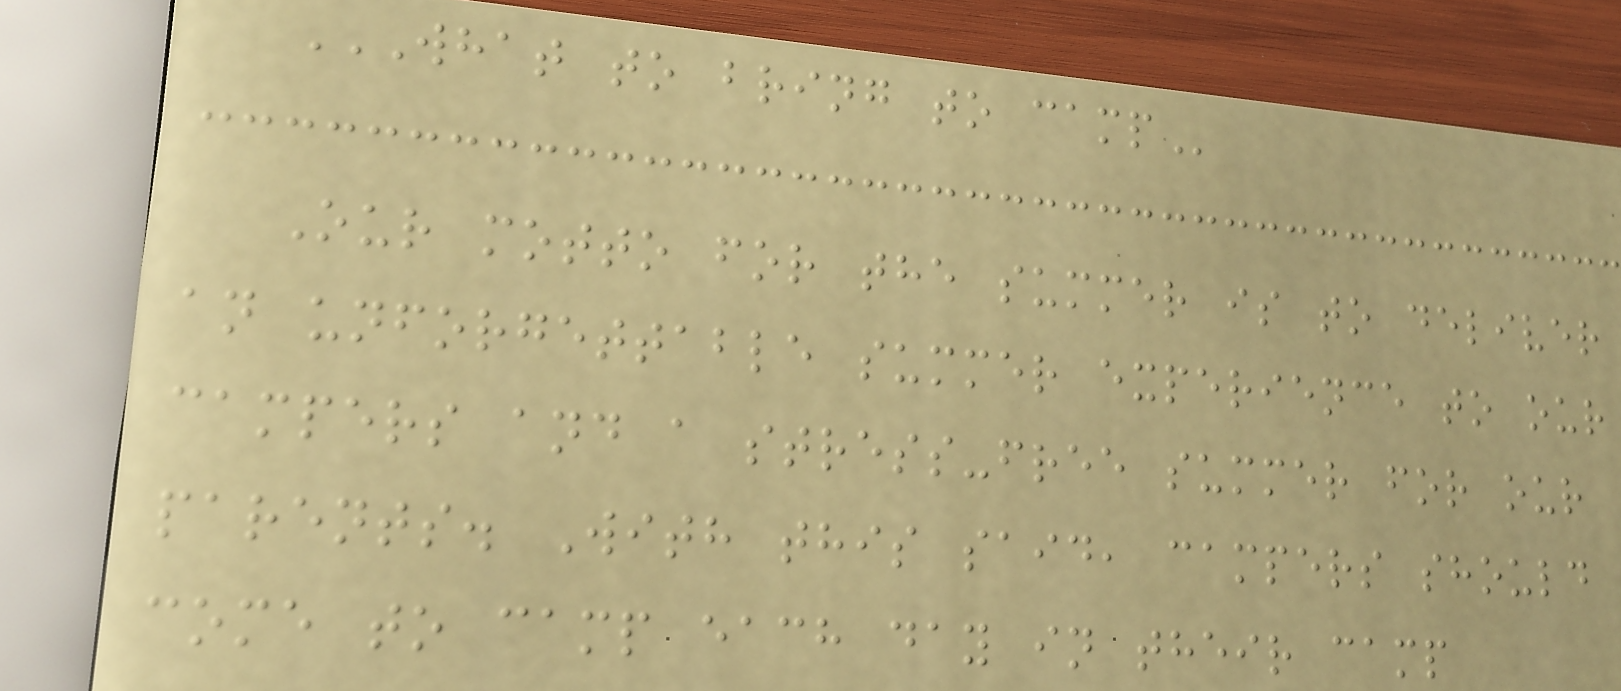WHAT TO BRING TO CAMP
Our motto for the summer is to deliver
an unforgettable summer experience to our
campers and a stress-free summer for our
parents. With this said, campers should
come to camp each day in their camp
